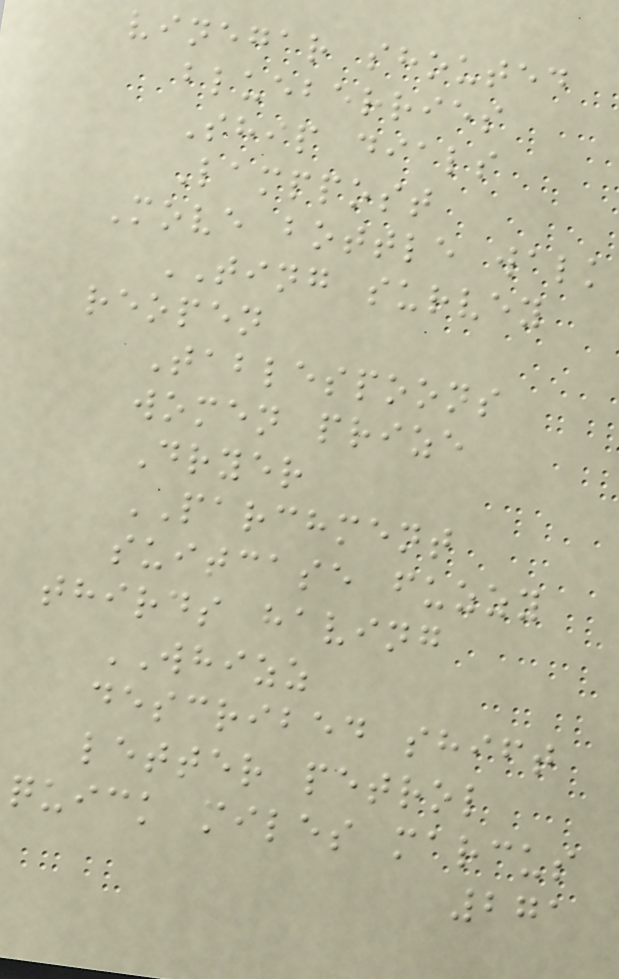vinegar shouted
blueberries
Ship dials
Lamppost
Move bottle walk
TING survey
reopen
Tablespoons
women prize
Dryer
PARCHMENT
suitcase fuzzy
thirds having
WHIZZ
described shift
letter petrol
quick miles marcus
271
